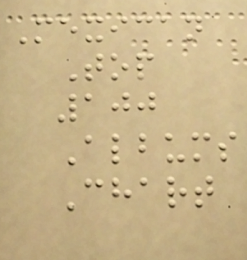Mexican
Top
100
Albums
Chart
